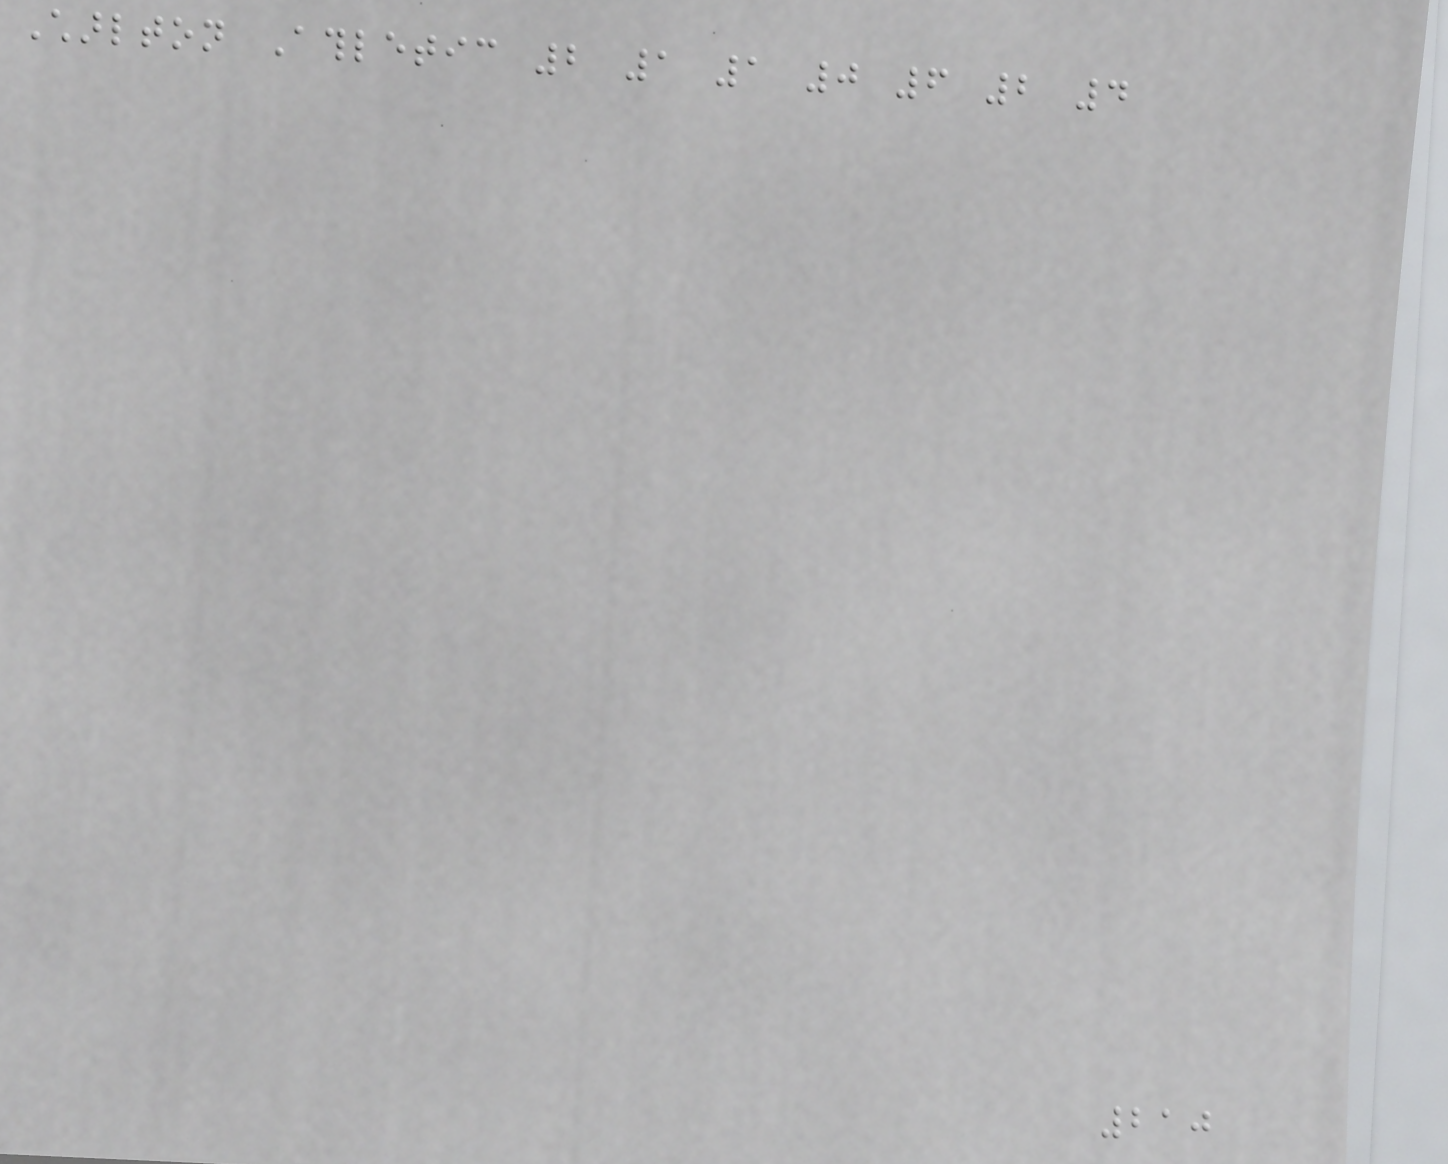Charlton Athletic 2 1 1 0 6 2 4
210
